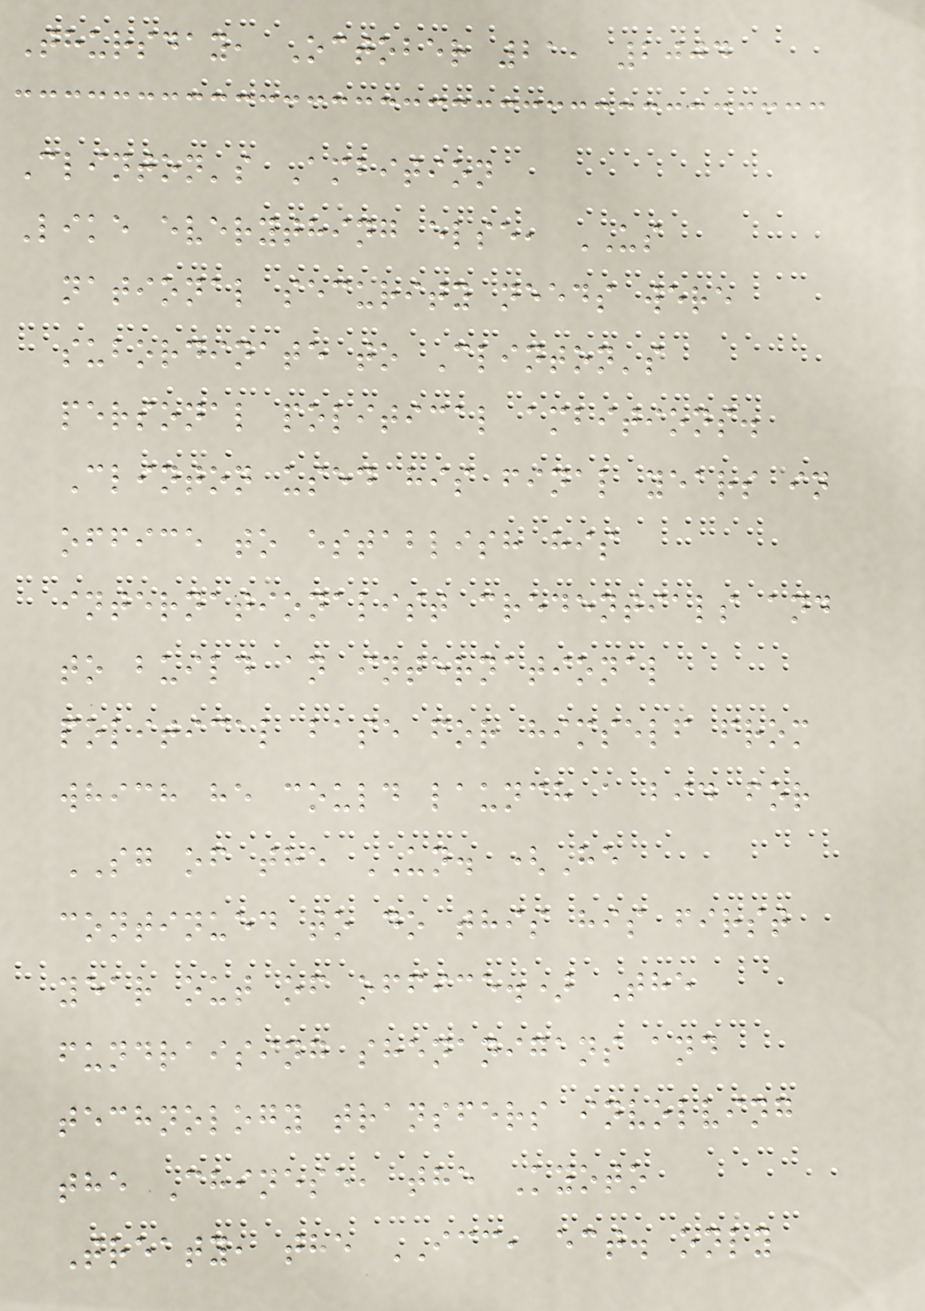Thursday, October 21, 2004
Clinton's Ambition
Like everything else, US
national security needs were
subordinate to Clinton's
personal political ambitions.
Clinton used his final years in
office to establish his
internationalist credentials and
to build an international
political base for himself from
which he could launch a bid for
SG of the UN. (He
continued to do this his first
year out of office.) The
fundraising shenanigans and
technology transfers involving
the Chinese, the Kyoto
Treaty, the ICC, ect. only
